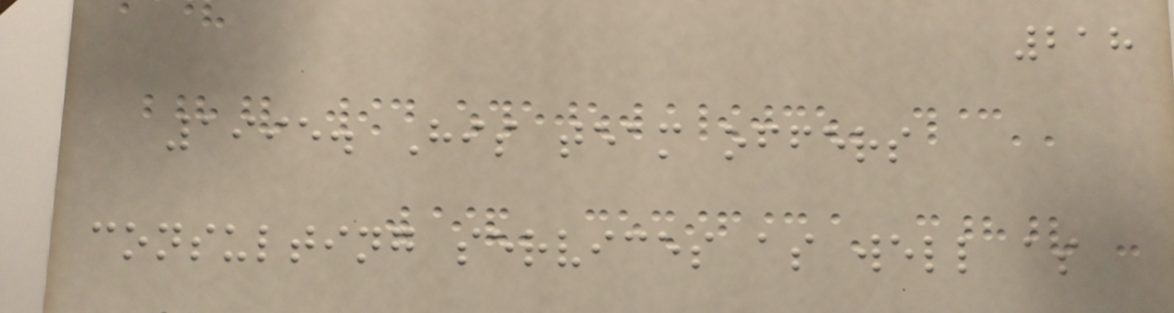218
1995. His team offers
consulting services as well as
